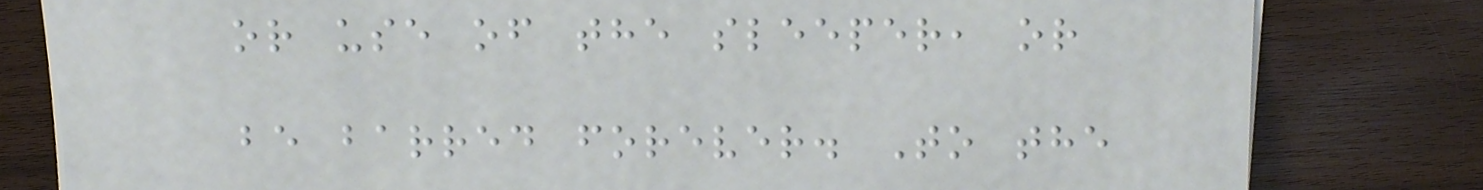or use of the sleeper, or
be barred forever. To the
